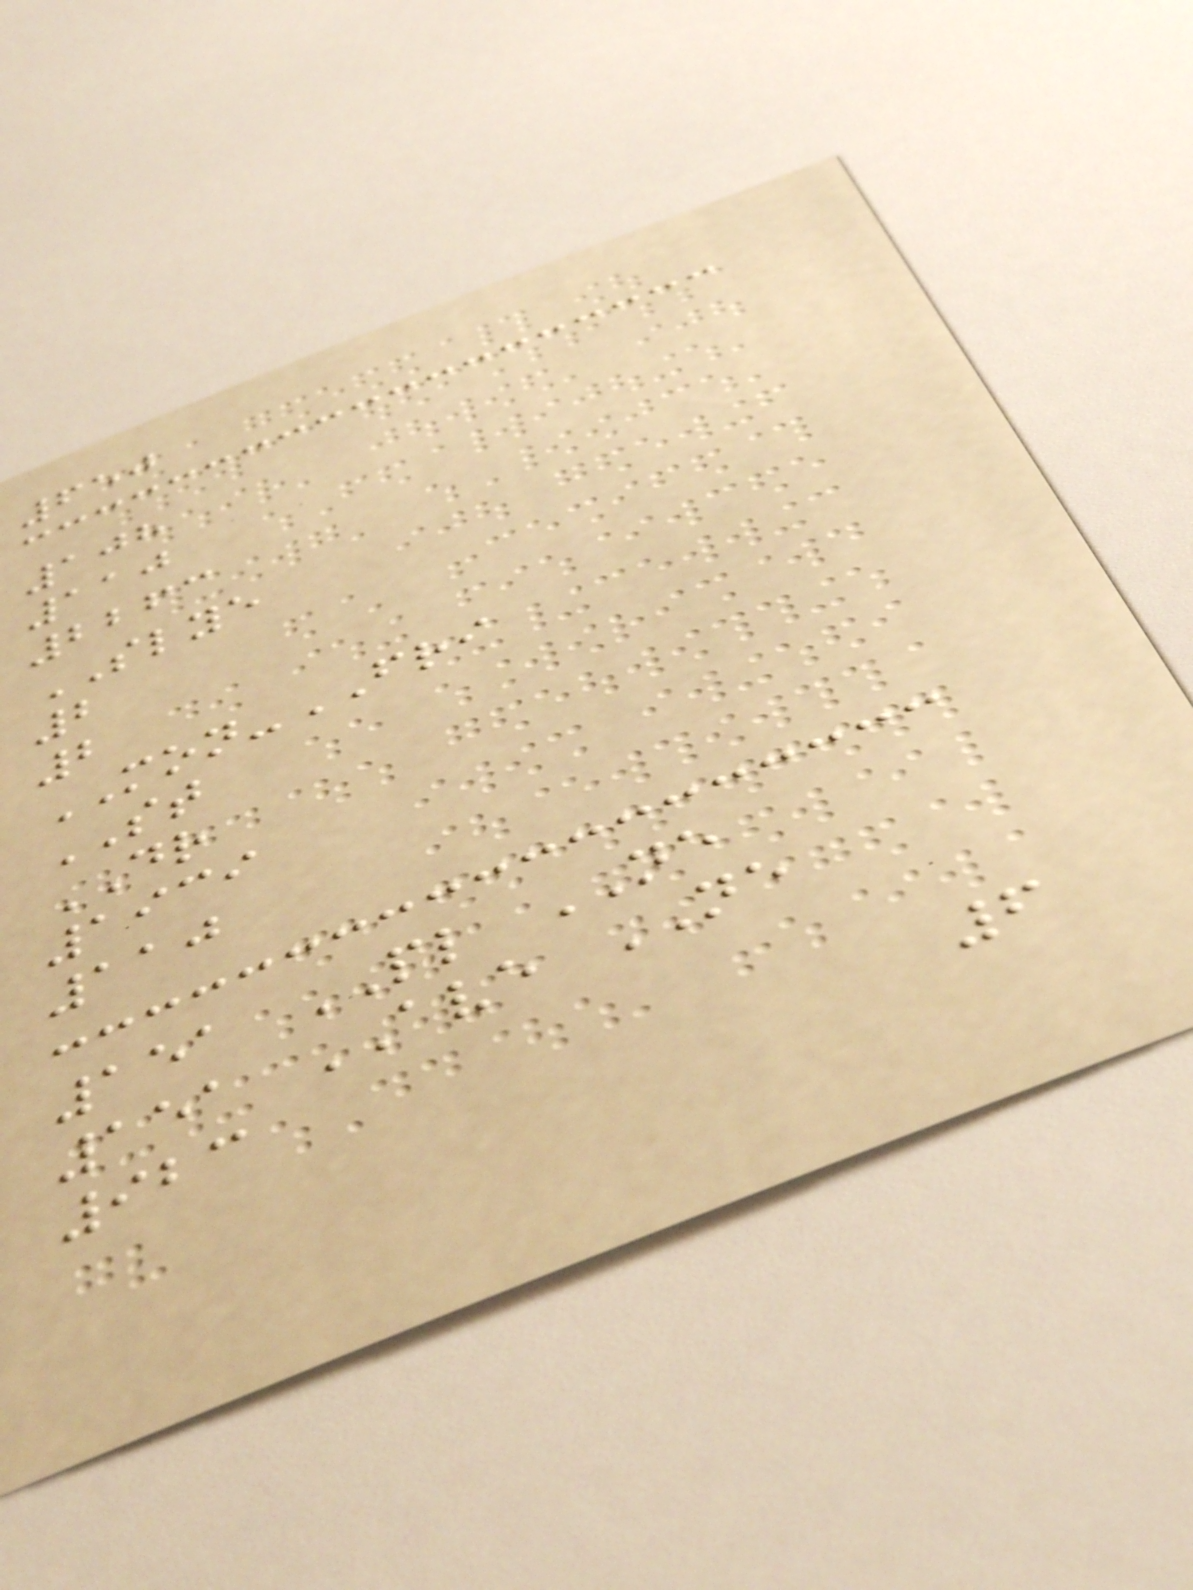650
108
110
2263
SLYE
2
2
MON-FRI
ST
DR
1939
110
151 PL NE
151 AVE NE
923
6
